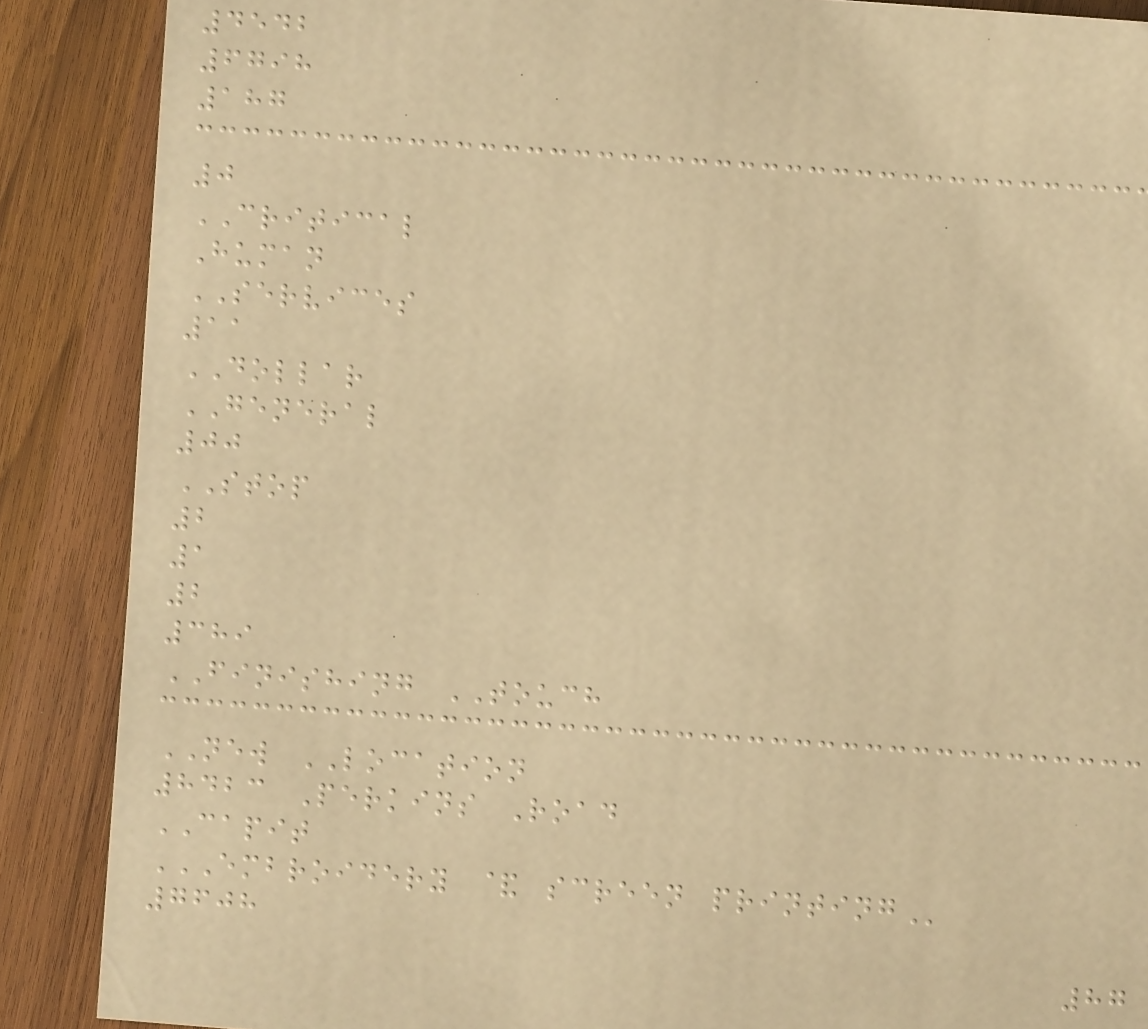4542
6798
187
0
CRITICAL
Human
SERVICES
11
DOLLAR
GENERAL
00
STOP
2
1
2
389
FINISHING TOUCH
NEW LOCATION
8423 Perkins Road
CAPIT
EMBROIDERY & SCREEN PRINTING
7608
87
